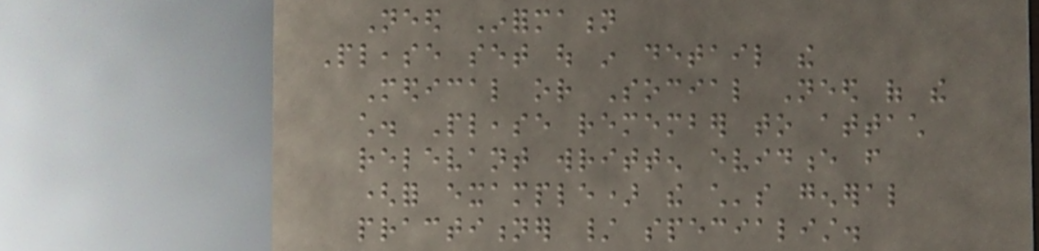Need Information
Please set out in detail the
Medical or Social Need of the
child. Please remember to attach
relevant written evidence from
(for example) the child's general
practitioner / specialist.
